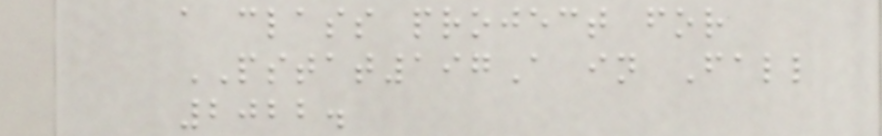a class project for
PSTAT197A in Fall
2022.
